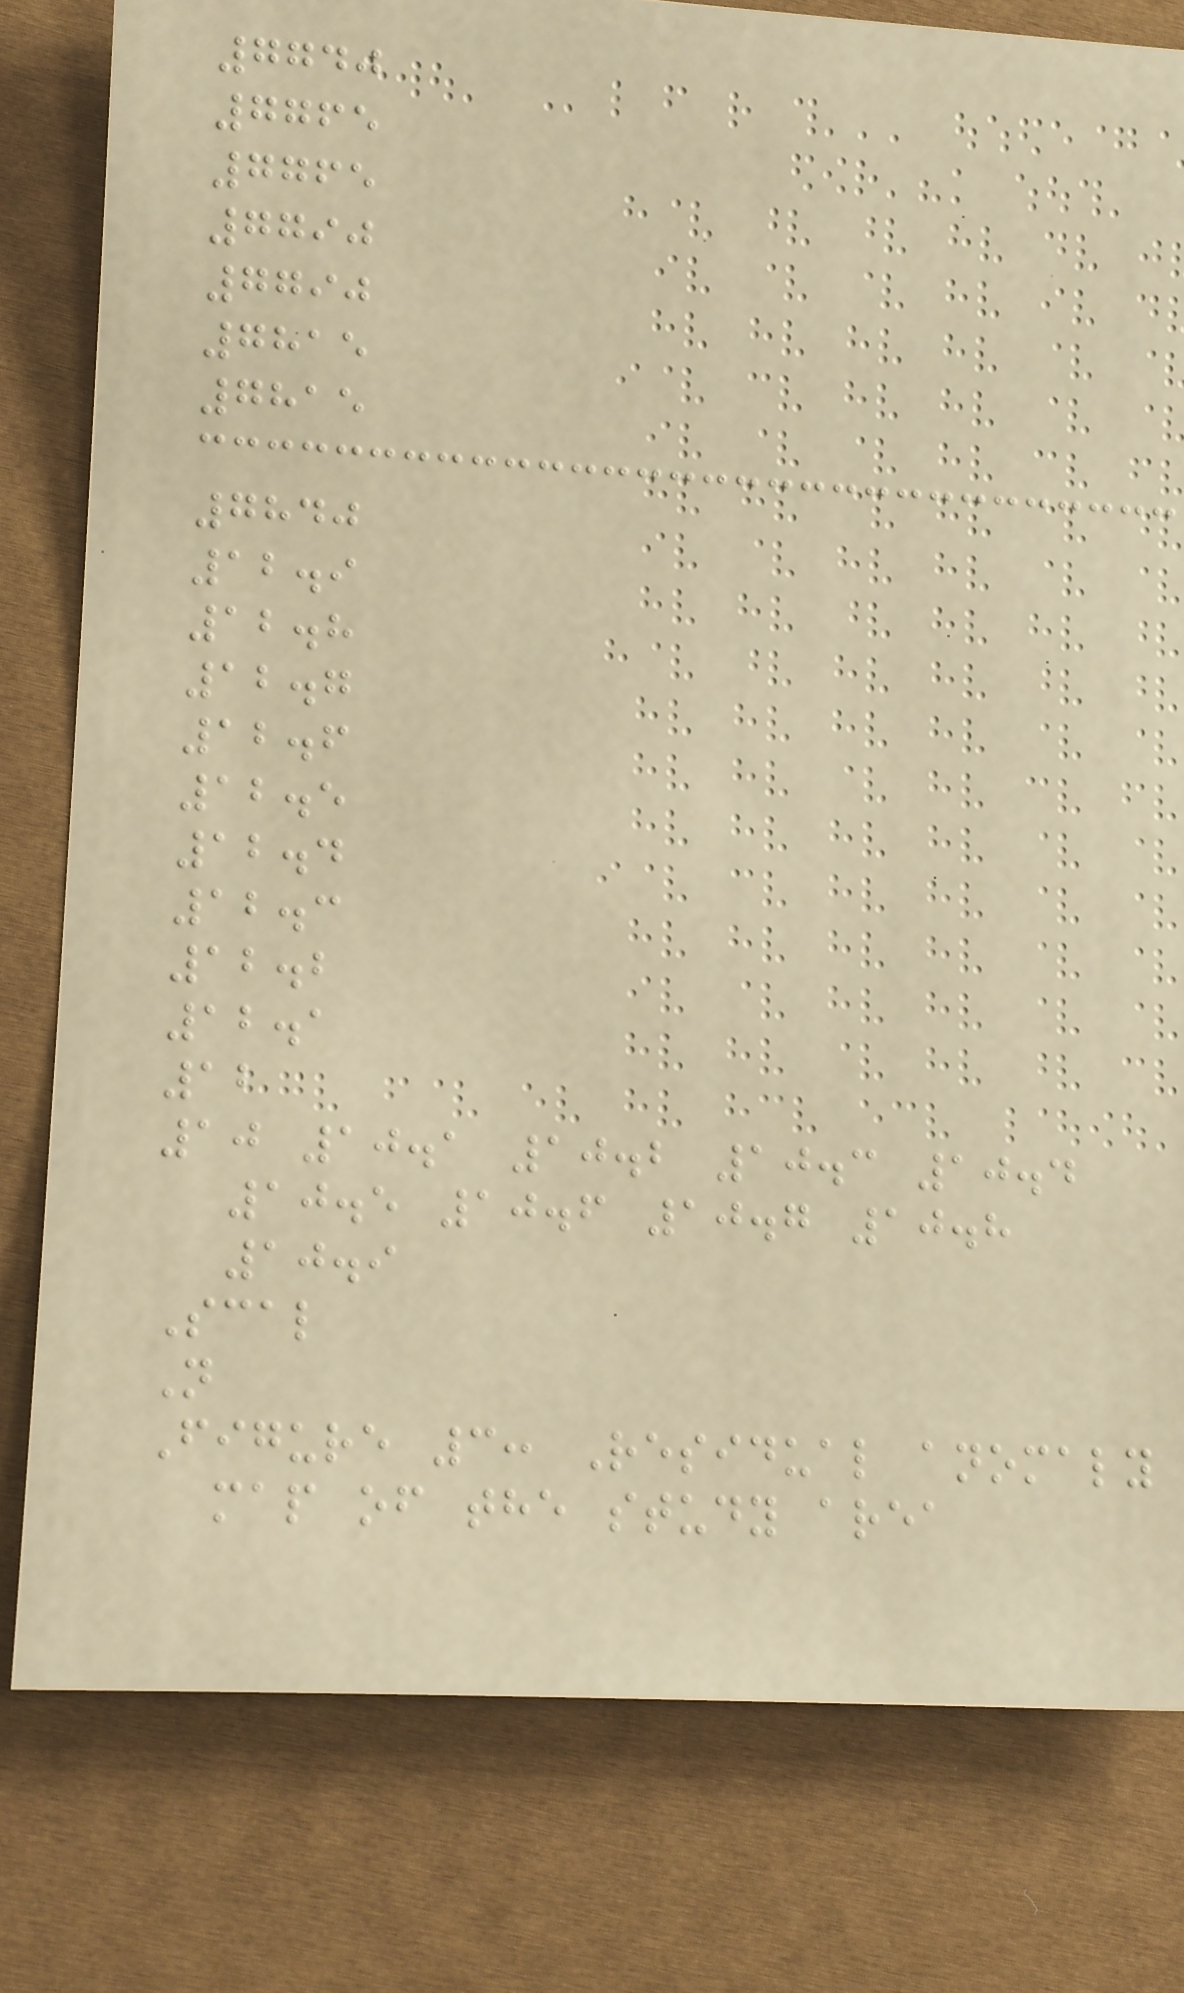7740
7765
7765
7790
7790
7815
7815
7840
12.9
12.8
12.7
12.6
12.5
12.4
12.3
12.2
12.1
12
10 10.1 10.2 10.3 10.4
10.5 10.6 10.7 10.8
10.9
Scal
N
Figure 3: Residual anomaly
map of the study area
